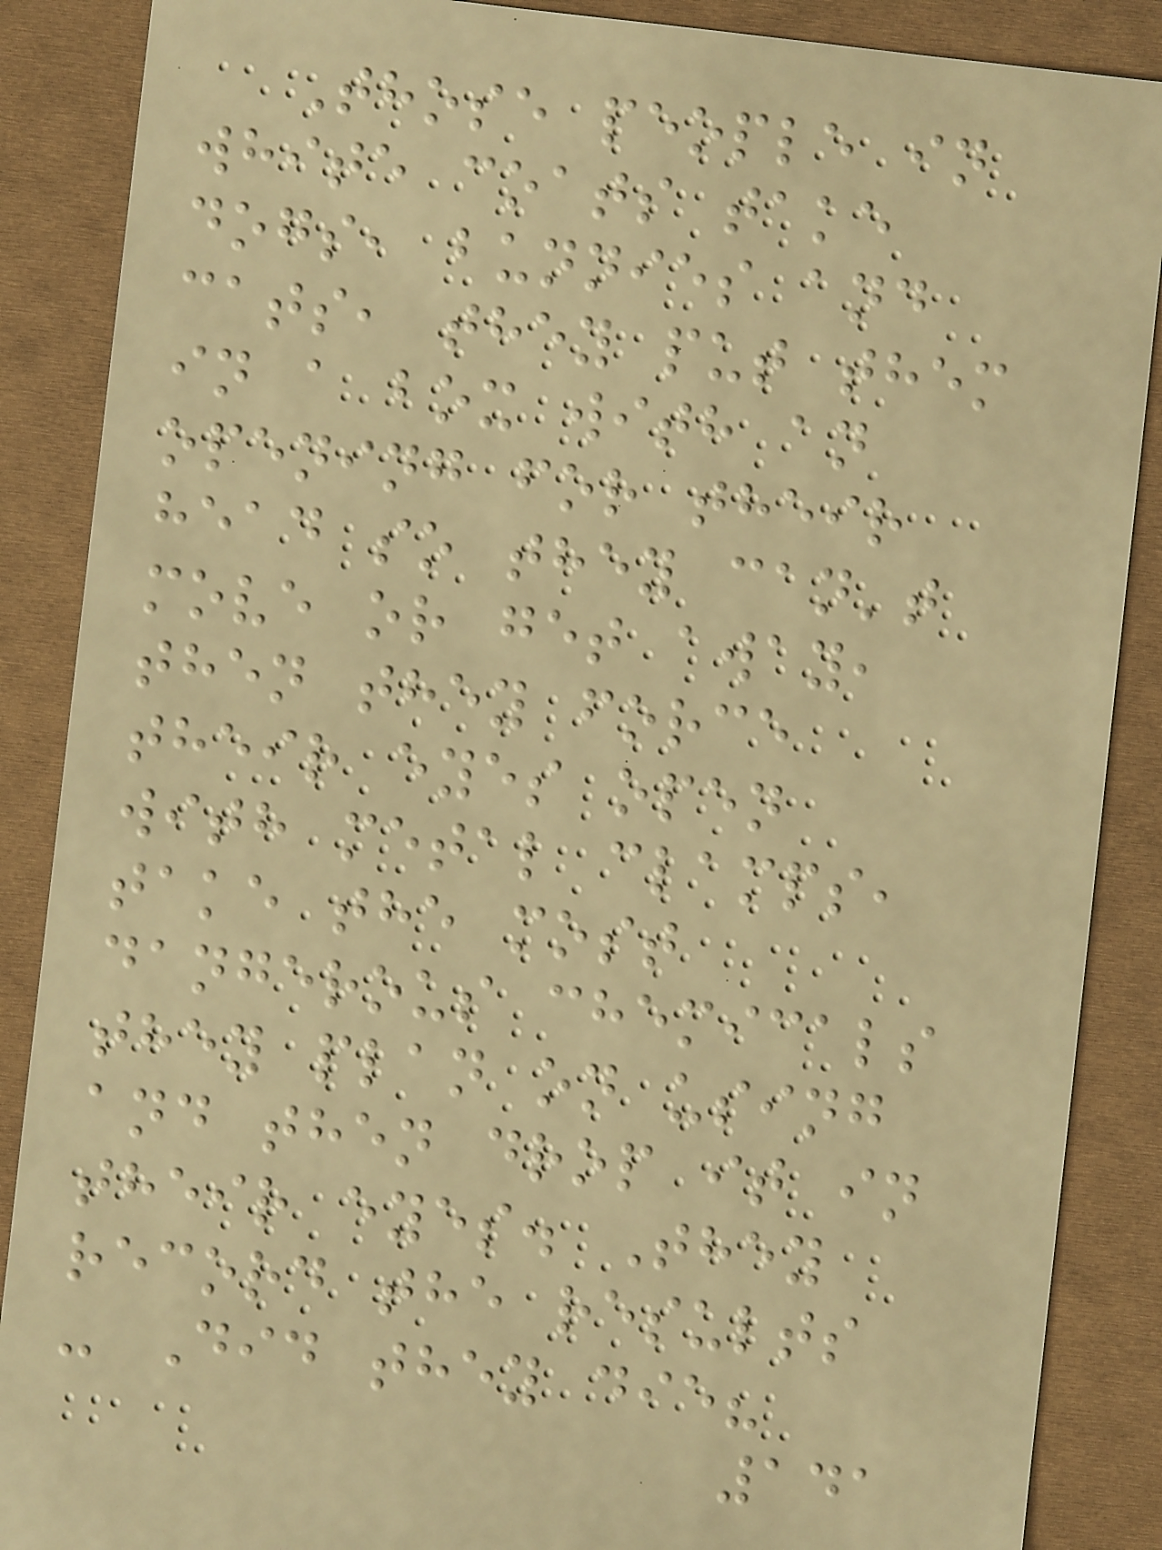Those people in
white coats take
dogs, bunnies and
cats, they put them
in a box with an
opening for their
head so they can't
move or get away,
then they force
their eyes open
with metal clamps,
take the most
dangerous chemicals
they plan on using
and then drop it in
their eyes. They
record the results
- Did they die?
141
